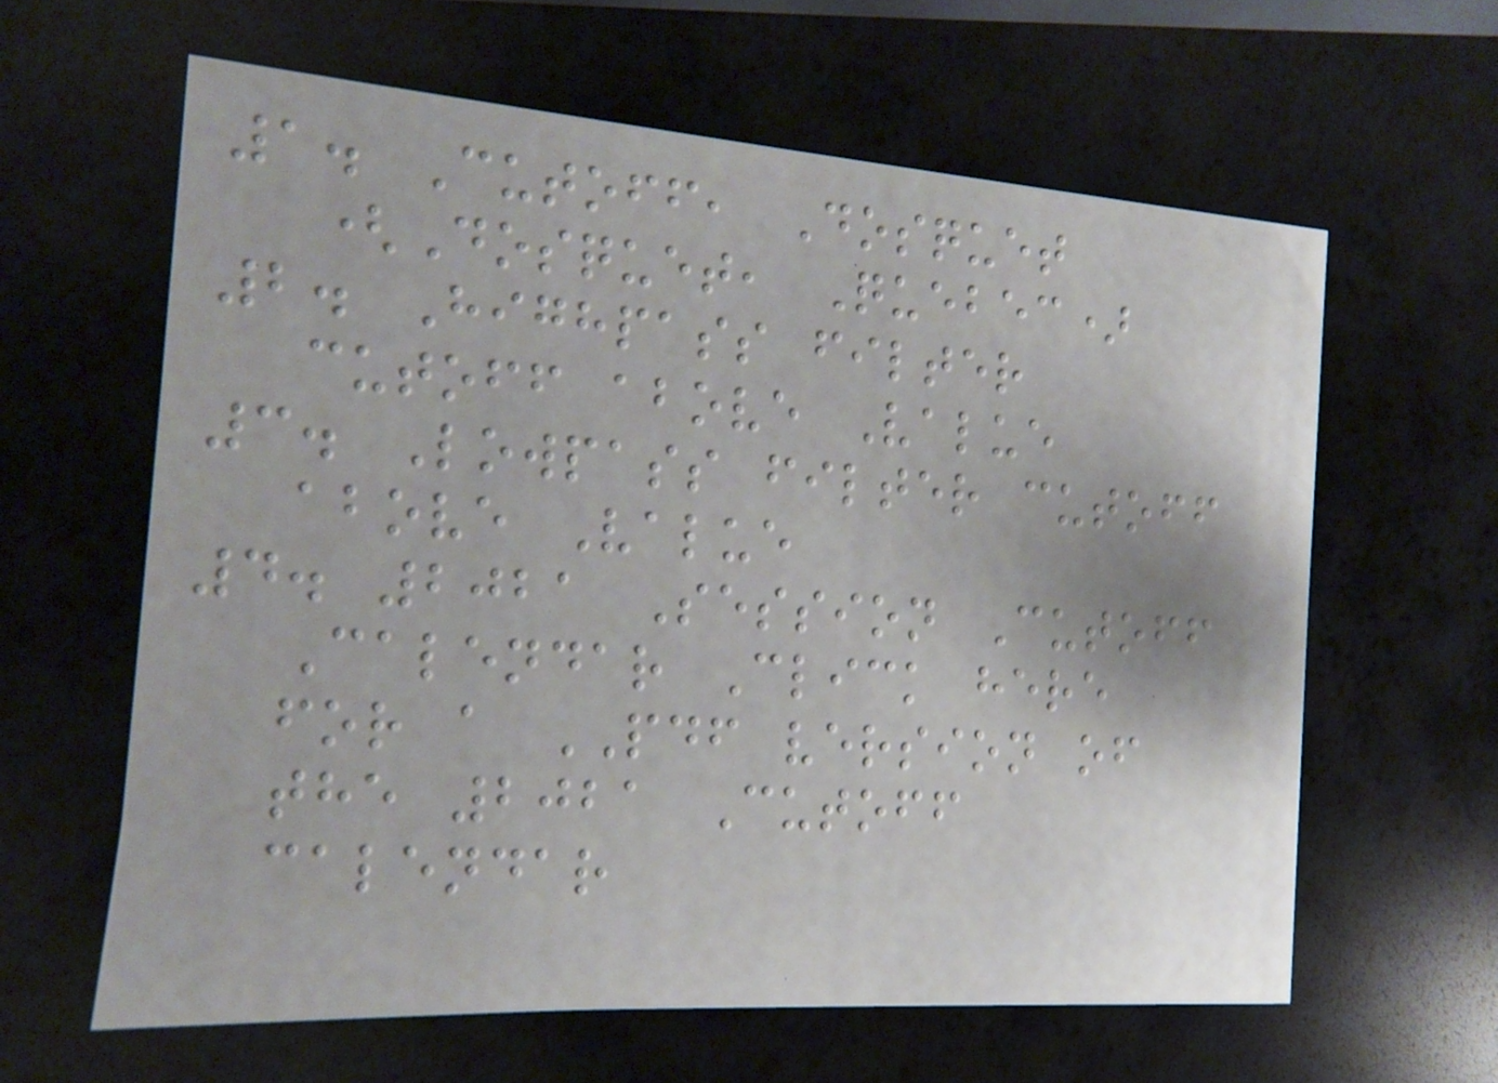1. Cutoff, Dosquet
(Dosquet, Quebec)
2. Highpass filter
cutoff above Value
3. Lowpass filter cutoff
above Value
4. 2021 Session Cutoff
Calendar Click here
for a PDF version of
the 2021 Cutoff
calendar
